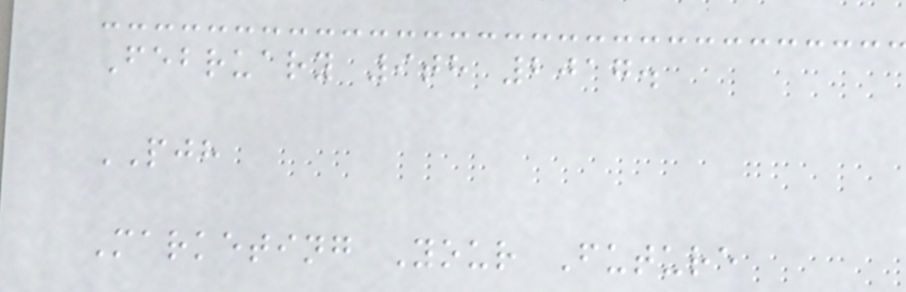February 9th 2017.
PJH
Marketing Your Future
